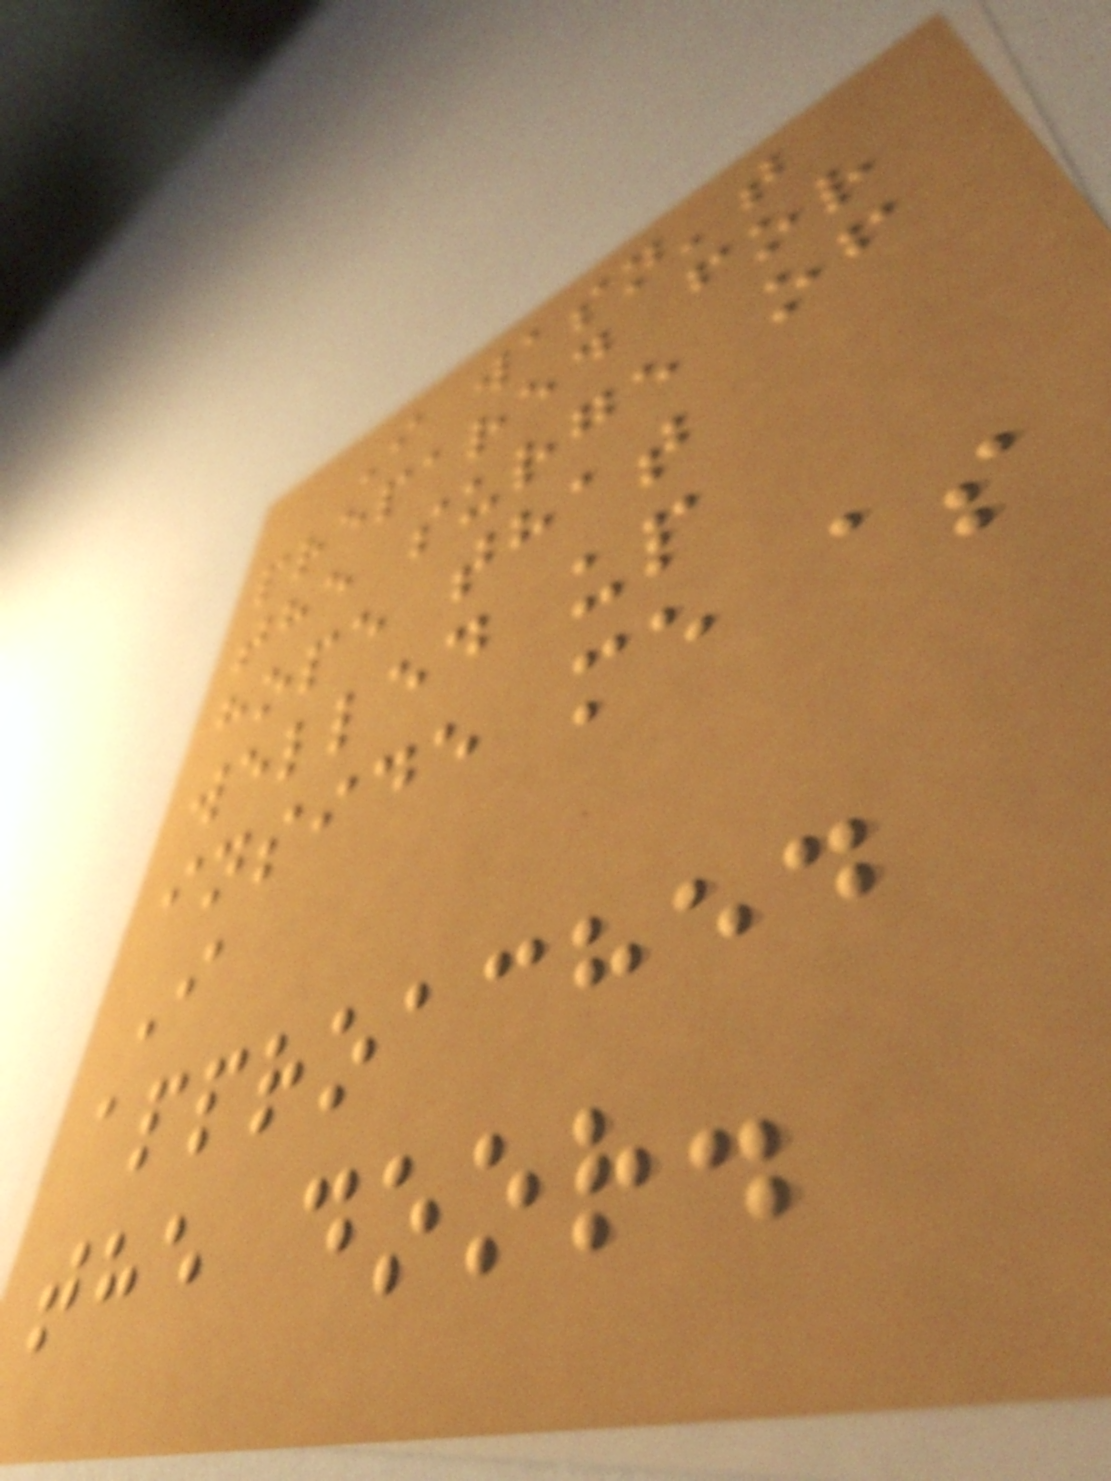I wasn't
prepared for
the surge of
hope that
welled up
inside me as
I
approached
the door.
